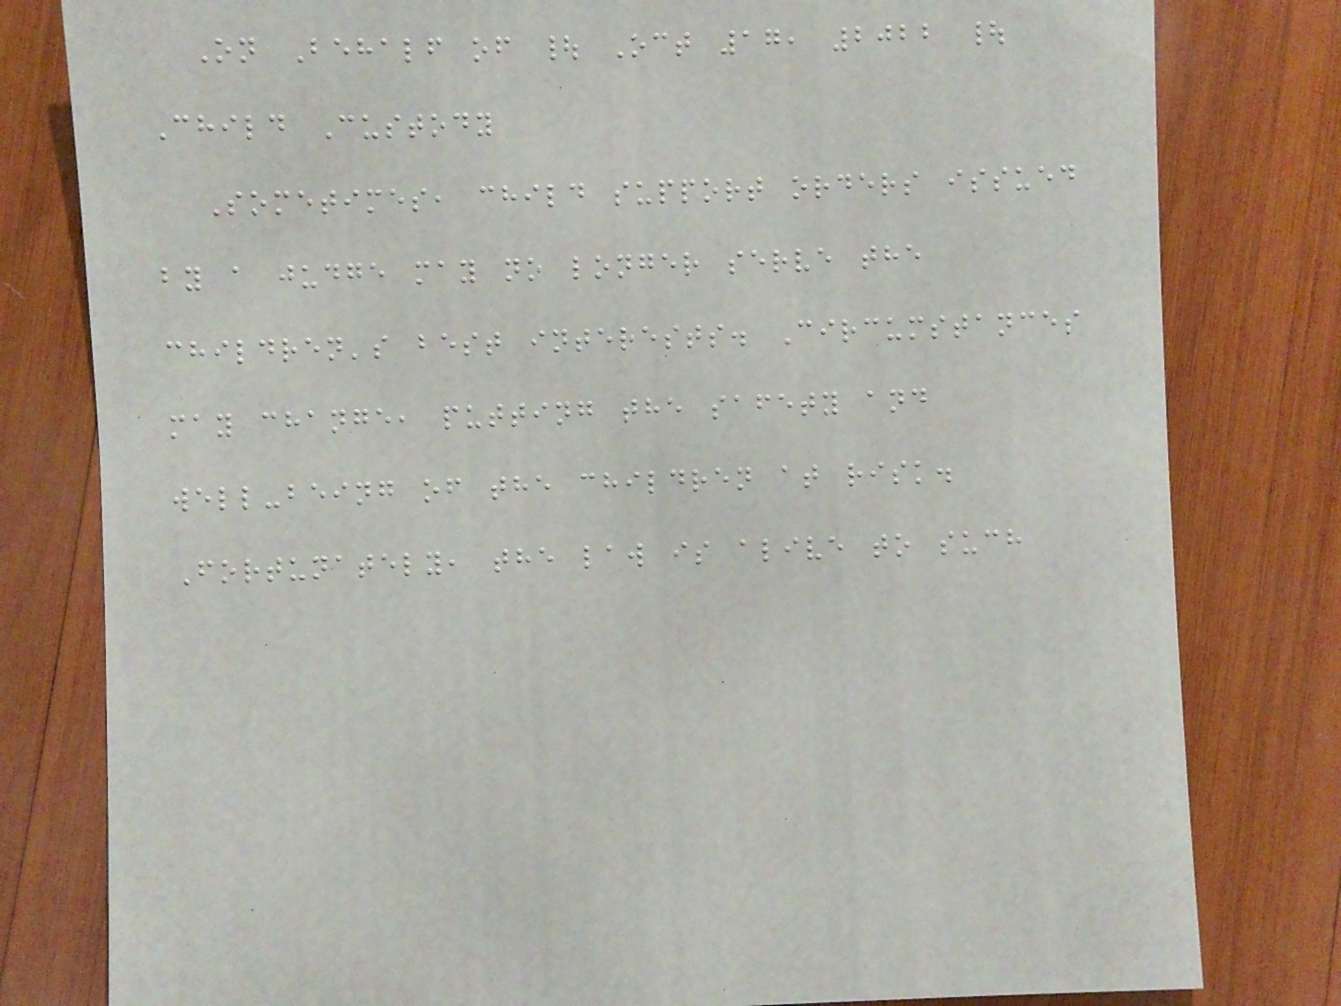On Behalf of | Oct 17, 2022 |
Child Custody
Sometimes, child support orders issued
by a judge may no longer serve the
children's best interests. Circumstances
may change, putting the safety and
well-being of the children at risk.
Fortunately, the law is alive to such
